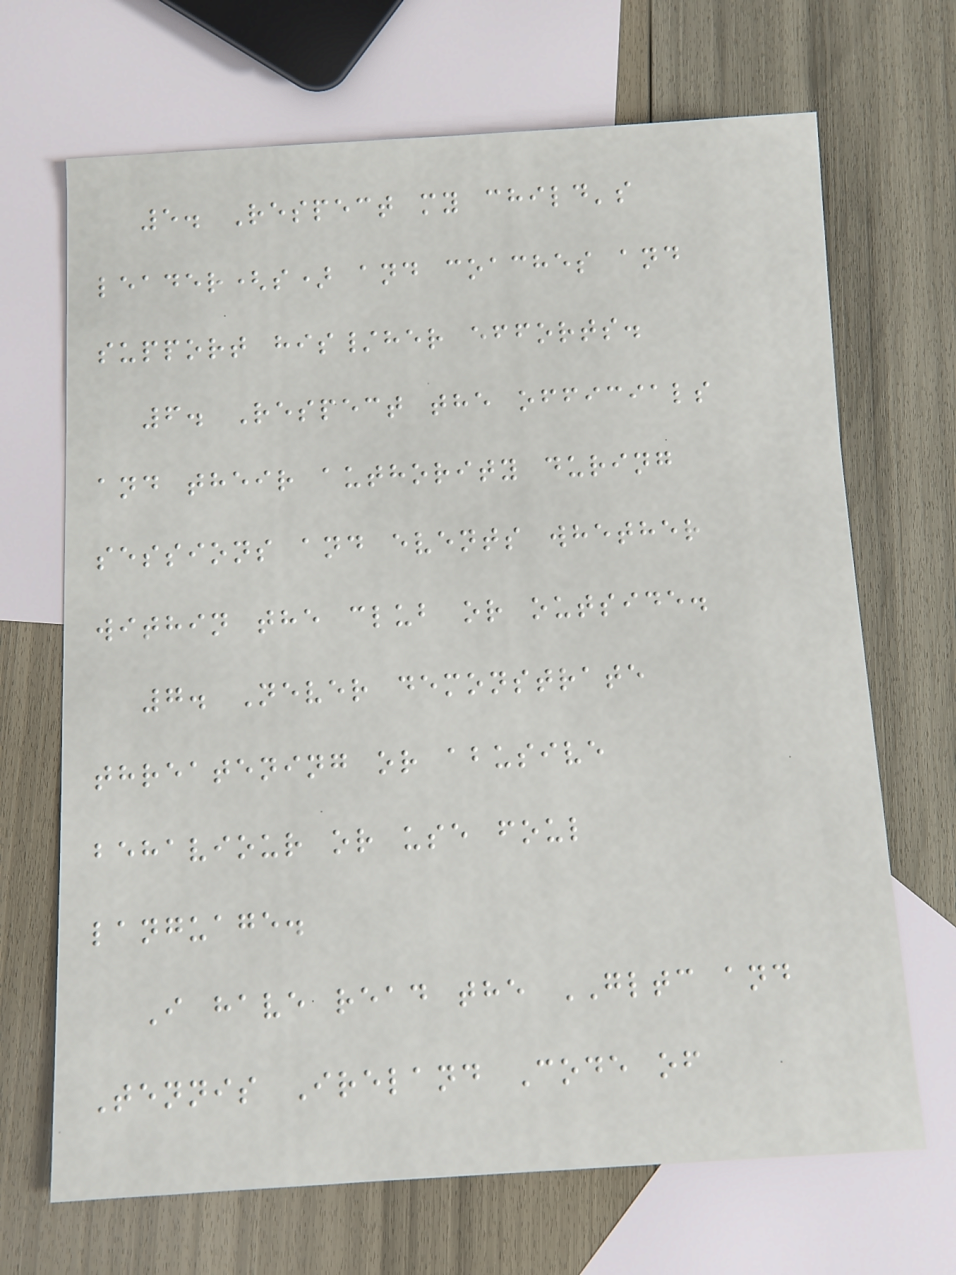5. Respect my child's
leader(s) and coaches and
support his/her efforts.
6. Respect the officials
and their authority during
sessions and events whether
within the club or outside.
7. Never demonstrate
threatening or abusive
behaviour or use foul
language.
I have read the GLTC and
Tennis Ireland Code of
